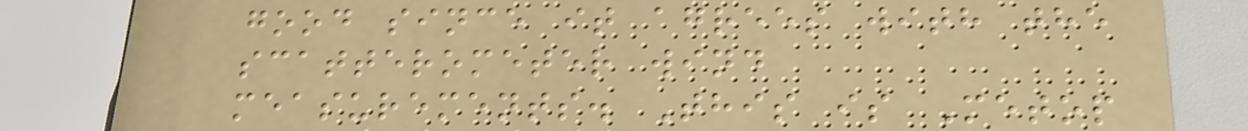good since it agrees with the
scatterometer wind
measurements. This is Metop
